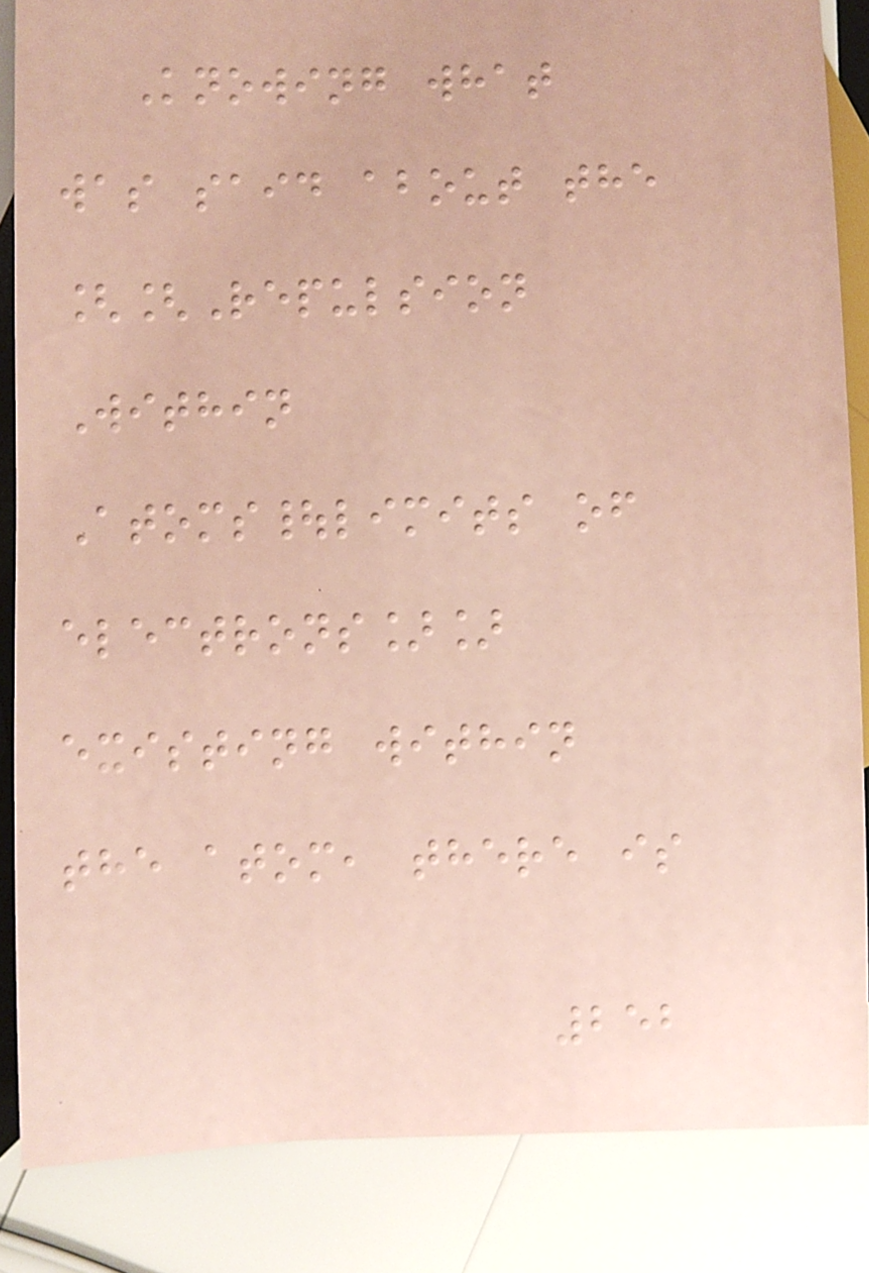Knowing what
was said about the
[[Repulsion
Within
Atoms|limits of
electrons]]
existing within
the atom, there is
252
